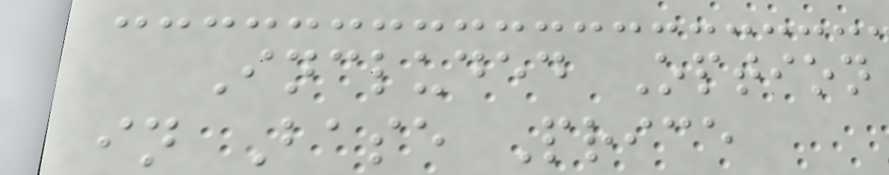Included Option
in Base Price
